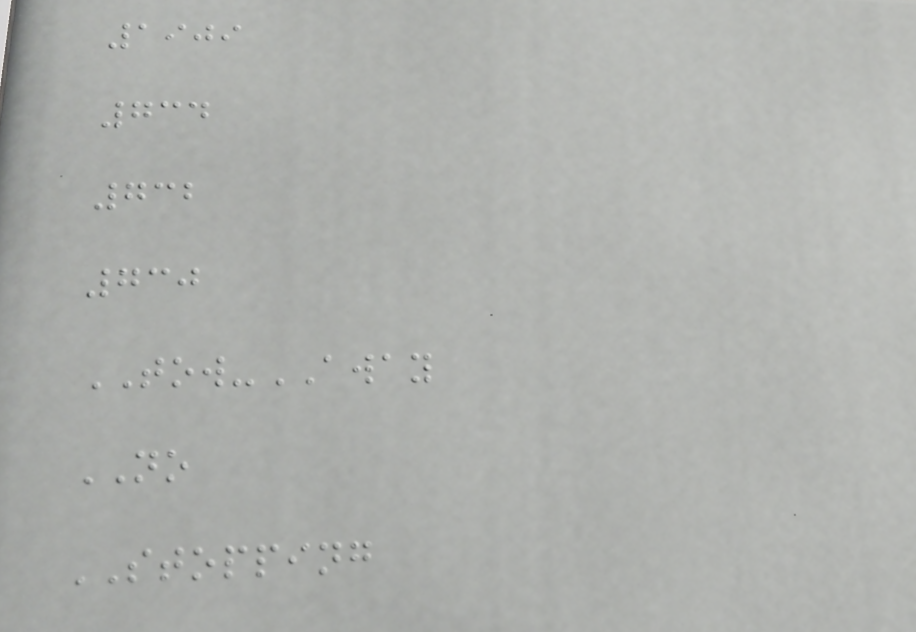1909
734
732
730
TOW-AWAY
NO
STOPPING
